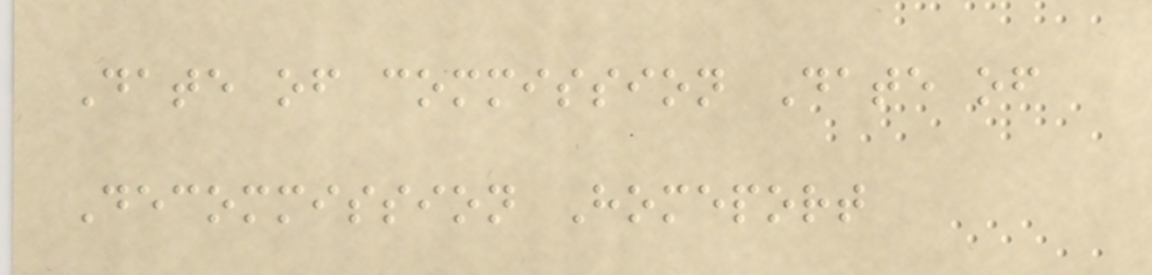Date of commission Date of
Decommission Homeport
